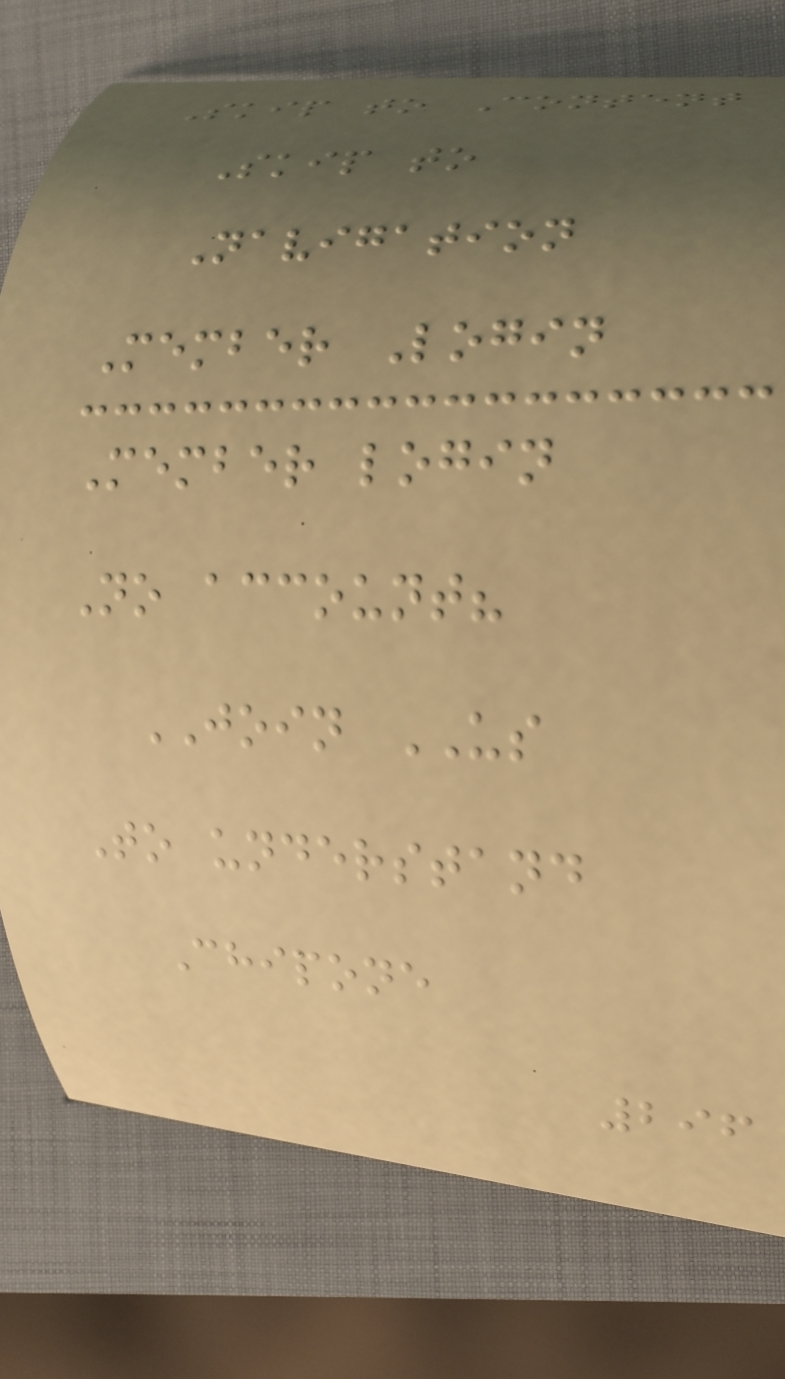Skip to Content
Skip to
Navigation
Member Login
Member login
No account?
JOIN US
To understand
Chipone
296
